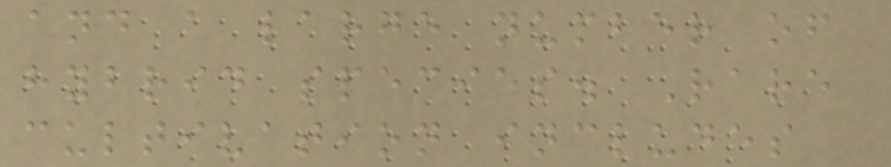and a large number of
hybrid species. Rare
cultivation includes
